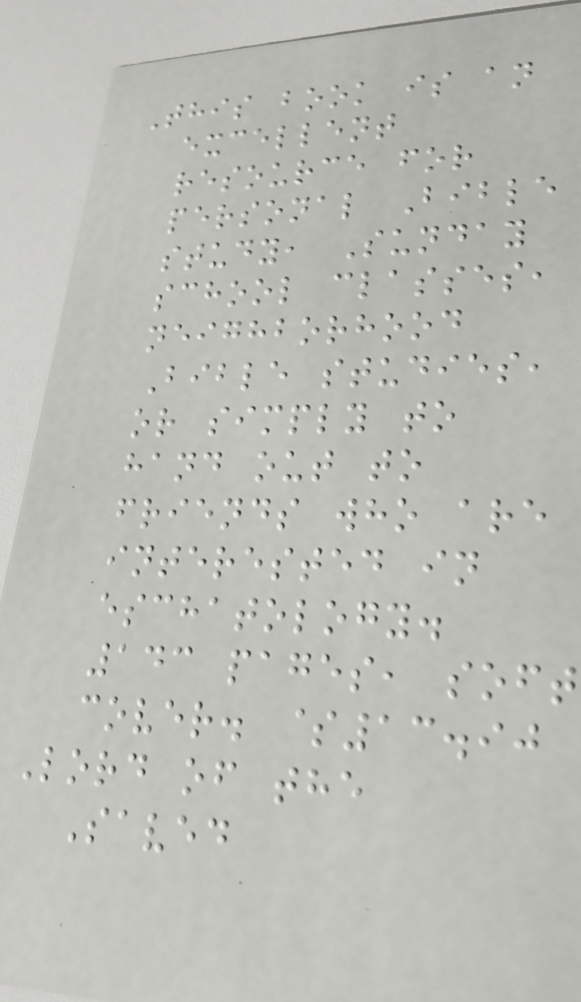This book is an
excellent
resource for
personal Bible
study, Sunday
school classes,
neighborhood
Bible studies,
or simply to
hand out to
friends who are
interested in
eschatology.
143 pages, soft
cover. $13.90
Lord of the
Saved
